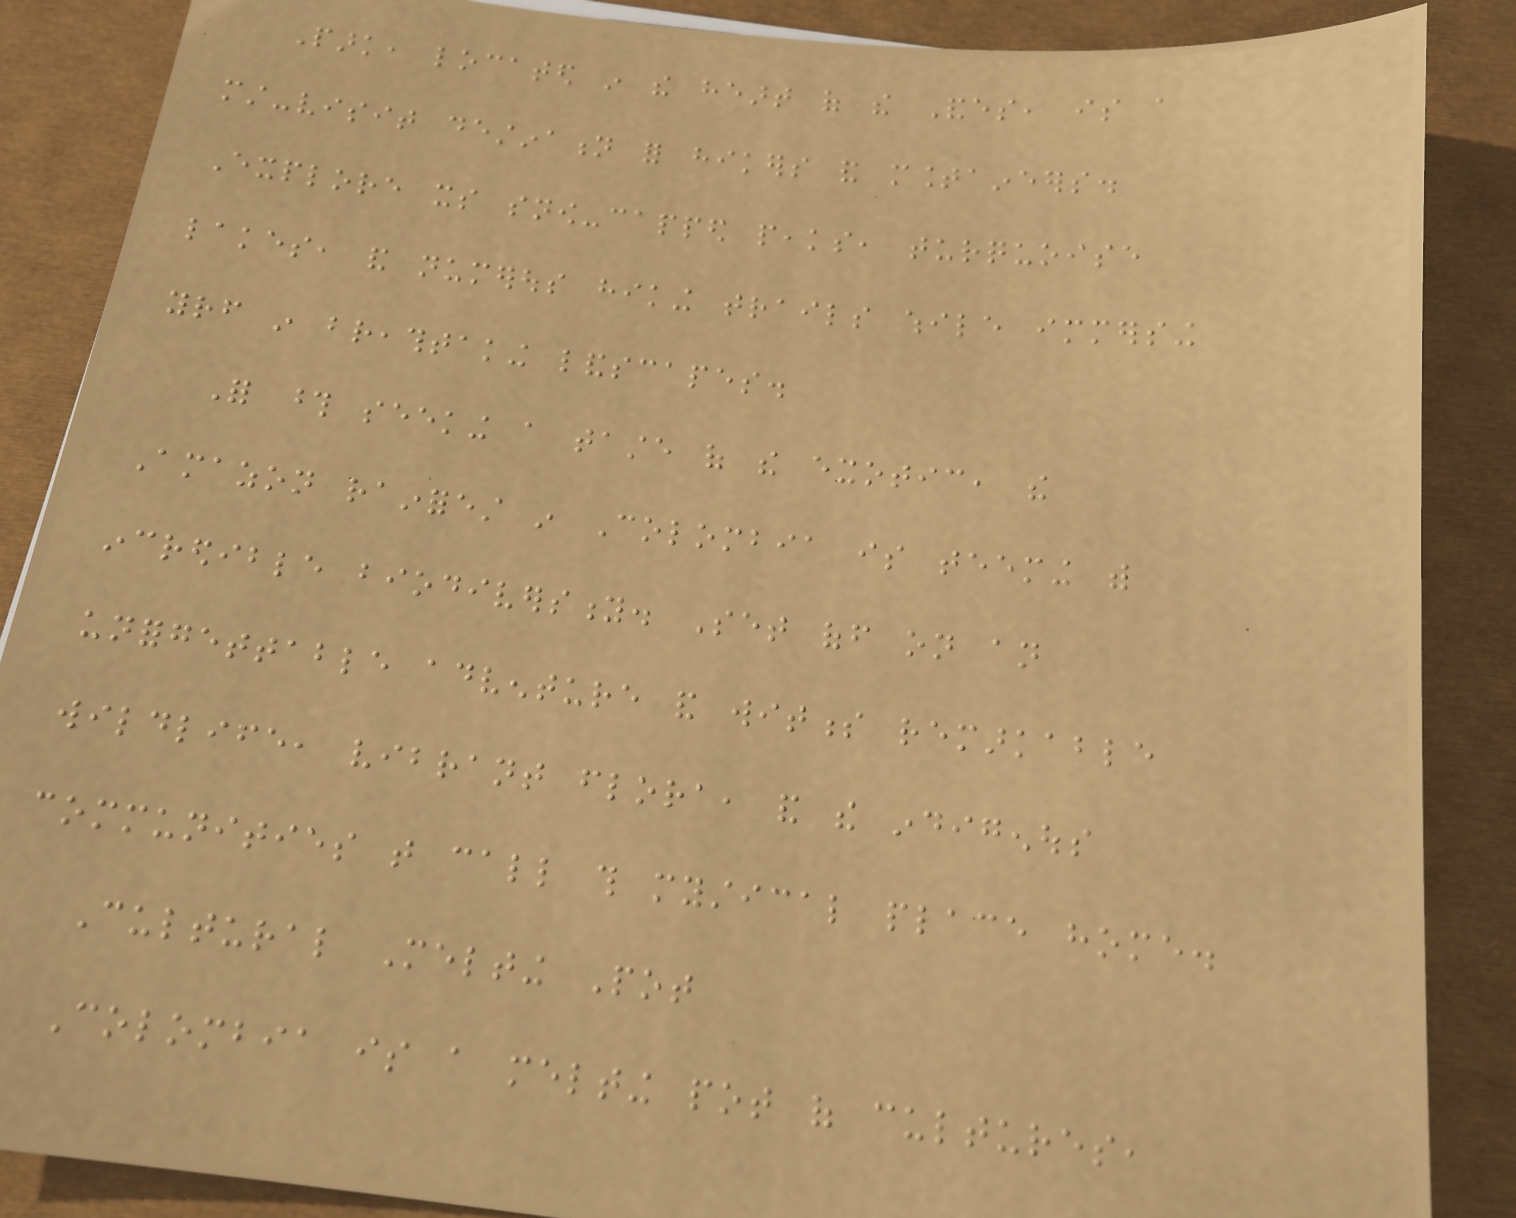Park, located in the heart of the Andes, is a
must-visit destination for hikers and mountaineers.
Explore its snow-capped peaks, turquoise
lakes, and numerous hiking trails while immersing
yourself in breathtaking landscapes.
For those seeking a taste of the exotic, the
Amazon rainforest in Colombia is teeming with
incredible biodiversity. Set off on an
unforgettable adventure and witness remarkable
wildlife, vibrant flora, and the indigenous
communities that call this mystical place home.
Cultural Melting Pot
Colombia is a melting pot of cultures,
